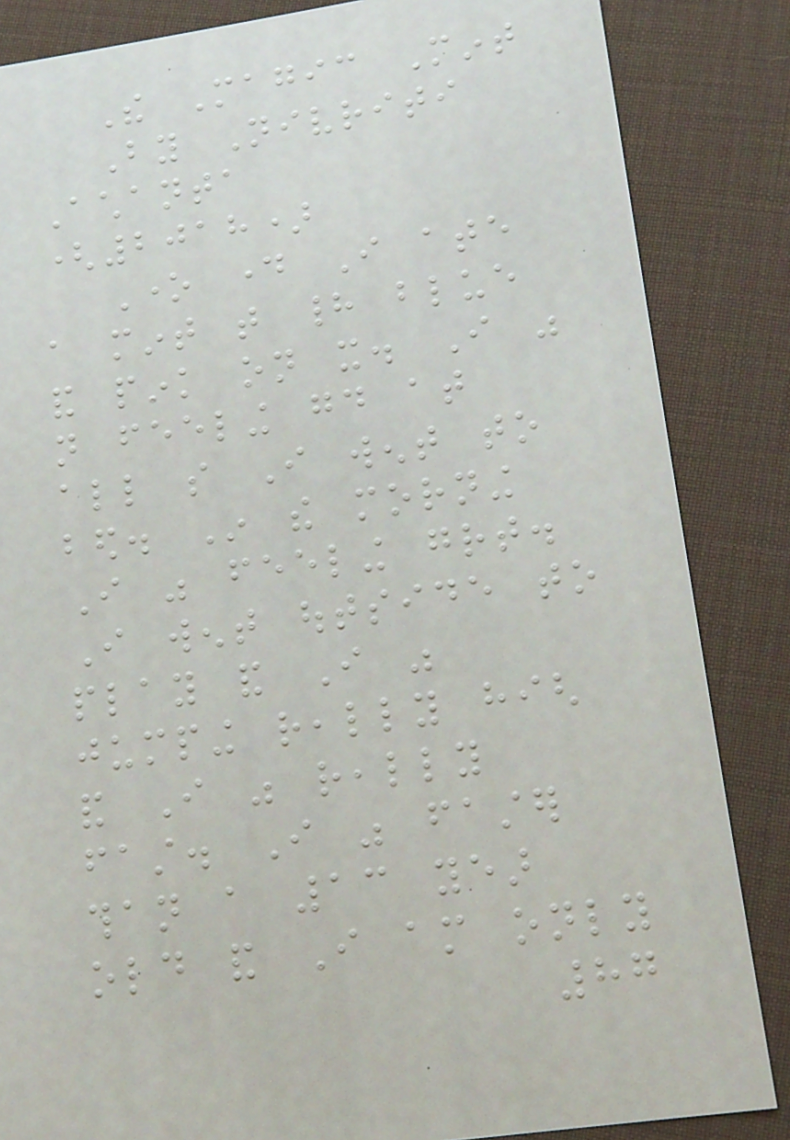The Magic Mint
By Nivriti
Achanta
(2018)
One day I ate
a mint that had blue
and pink on it. I was
not feeling good at
all so I went to
bed. In the morning
I was feeling great.
I went outside to
play and I was
jumping really high
and I was really
fast. I was faster
than a 13 year
old and I am only
87
